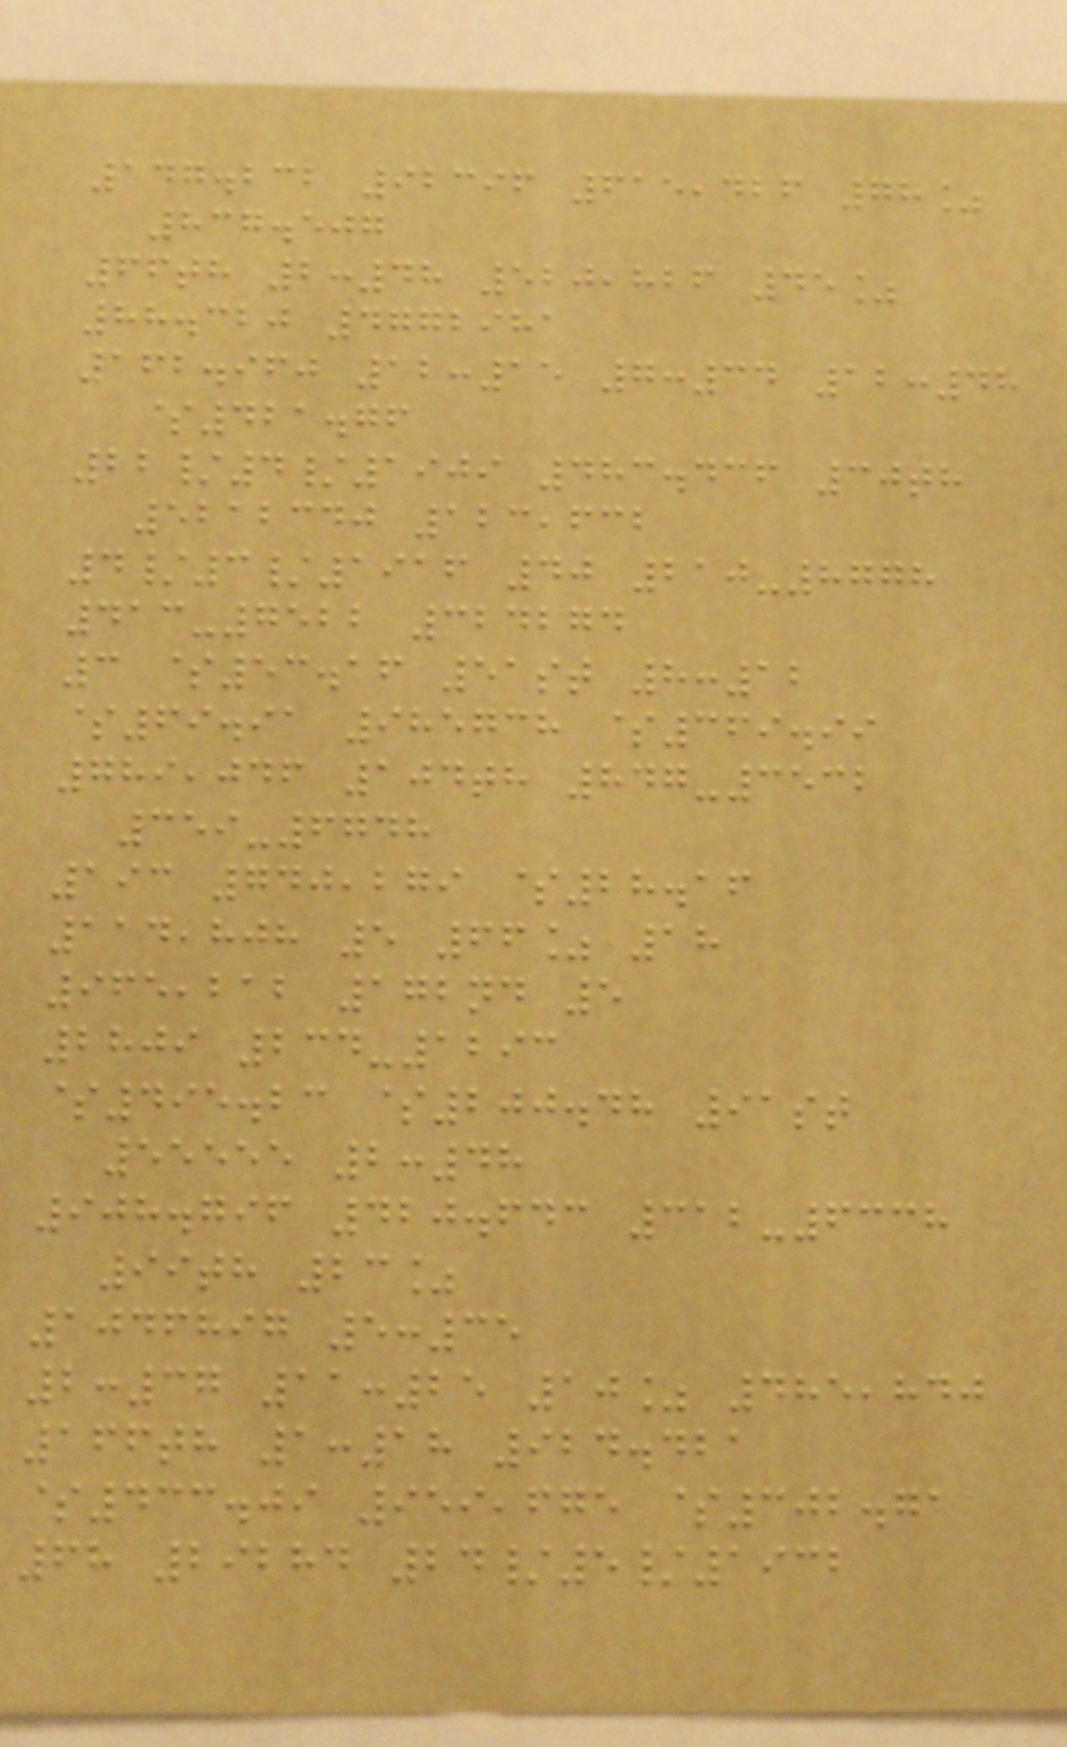147.232 92396 615,426 78%
837.507
66th 2:48 520,826 45%
88.320 4772981
162.960 12:15 7:34 12:48
$421.76
22/4/1909 483.436 30th
5212340 123,632
4/3/1916 40 210-8778
413-7522 324274
3 $53.16 51st 8:12
$69.91 985738 $369.99
789,046 104th 847-3532
359-6748
193 740,279 $28.16
114,808 5 66% 18
965,212 172nd 5
2809 234-1293
$495.23 $200.48 91st
55555 2:48
908.796 420.643 312-6338
99th 23%
1046897 5:35
2:37 11:25 10% 485,840
166th 1:18 924.421
$433.09 959,675 $302.71
68 29284 24/5/1932
